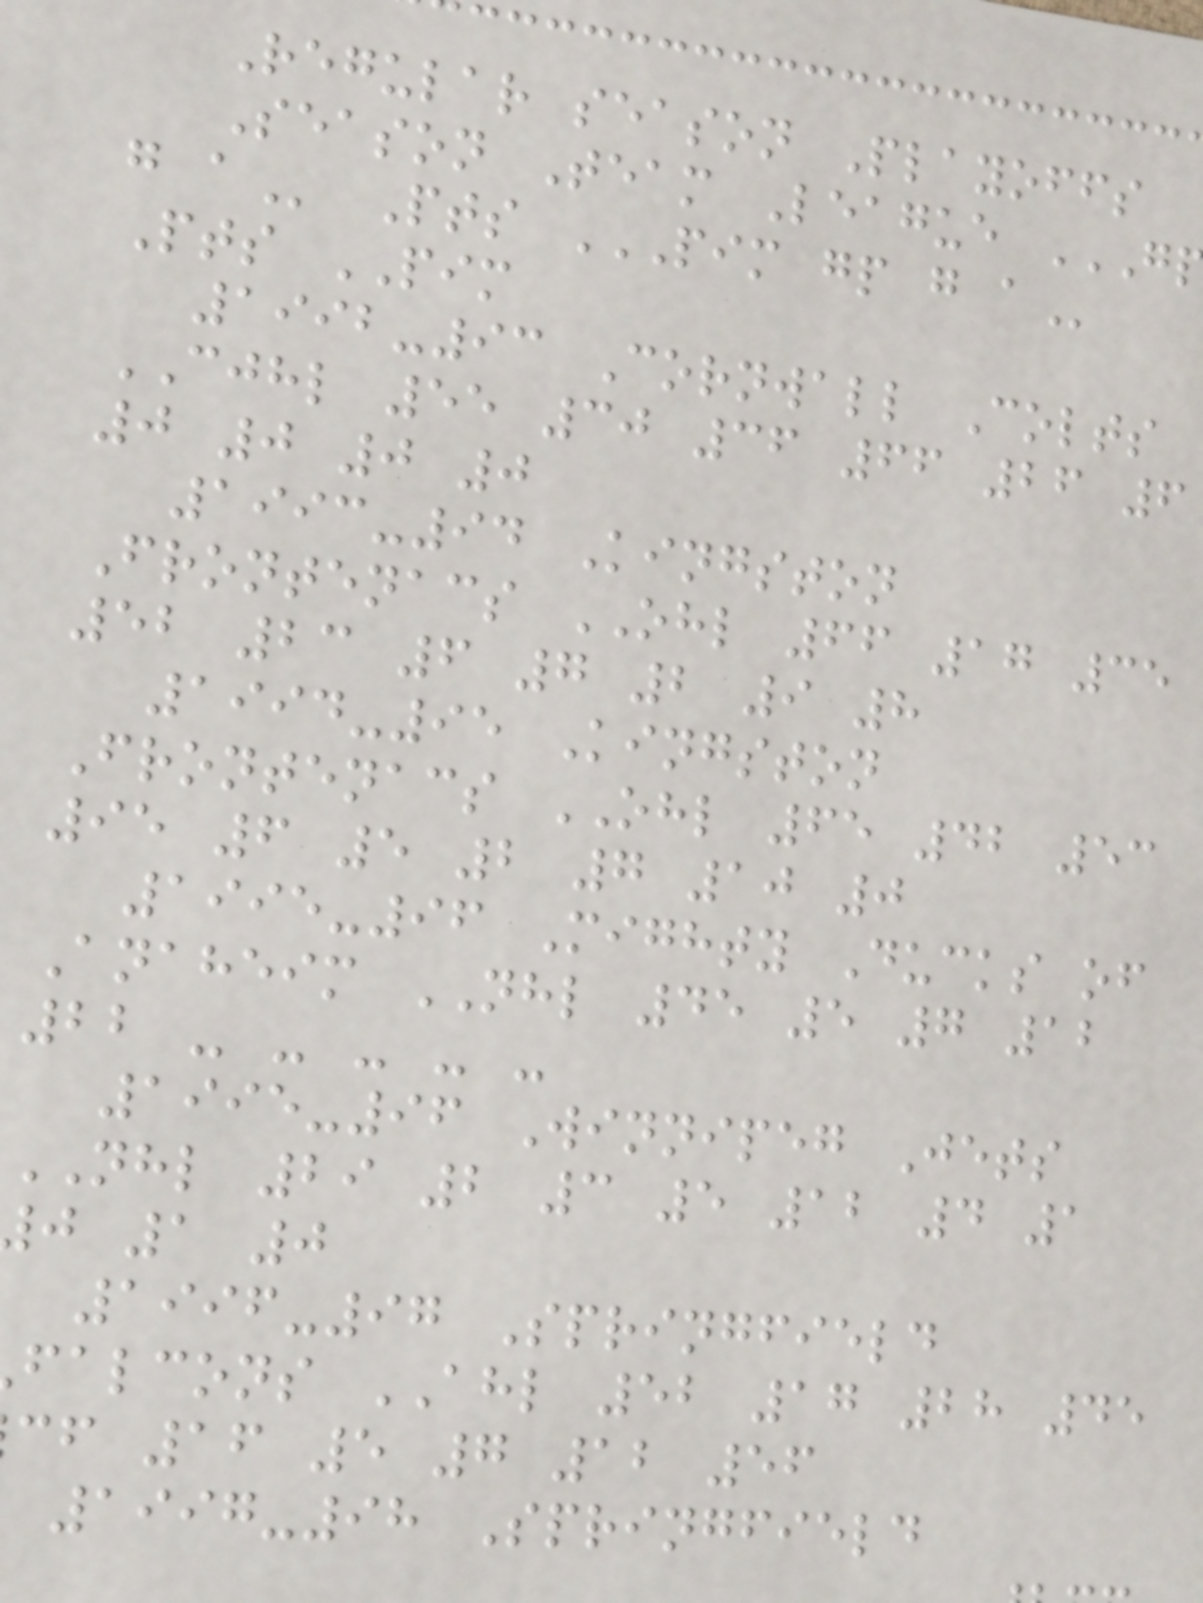Regular season Playoffs
Season Team League
Pts PIM
1992-93 Cornwall Colts
CJHL 55 30 36 66 26 6
0 0 0 0
1993-94 Kingston
Frontenacs OHL 66 17 35
52 23 6 7 2 9 8
1994-95 Kingston
Frontenacs OHL 65 42 53
95 6 5 2 7 10 0
1995-96 Mighty Ducks of
Anaheim NHL 45 5 7 12
22 - - - - -
1995-96 Winnipeg Jets
NHL 29 2 3 5 12 4 1
j 1 0
1996-97 Springfield
falcons AHL 52 17 28 45
cf 16 5 7 12 56
1997-98 Springfield
